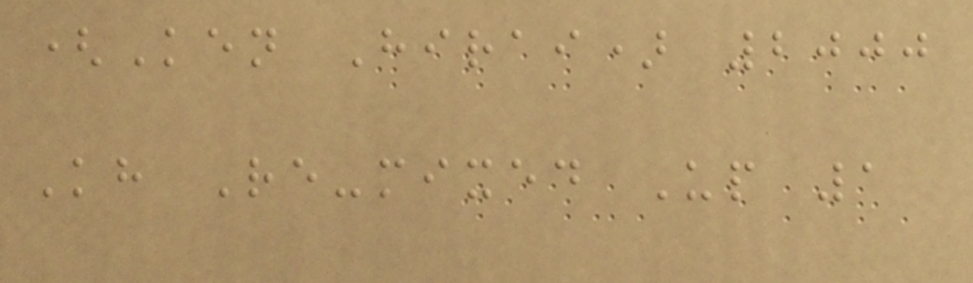(Ken Hirai) 2000
Kh Re-mixed Up 1
